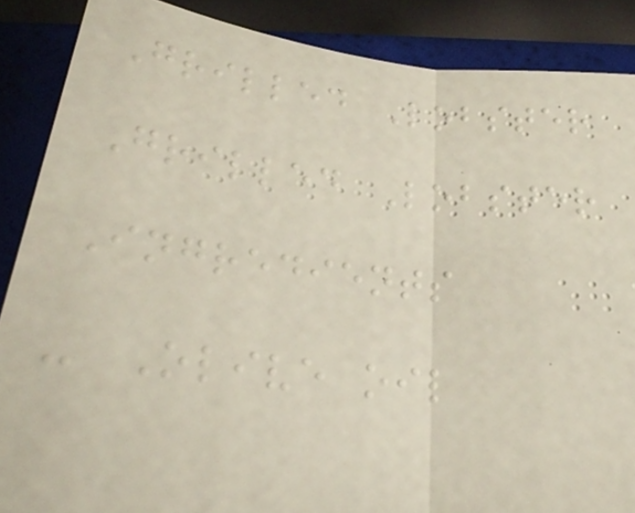Grilled Lobster
Grilled Lobster
Ingredients
- Olive oil
